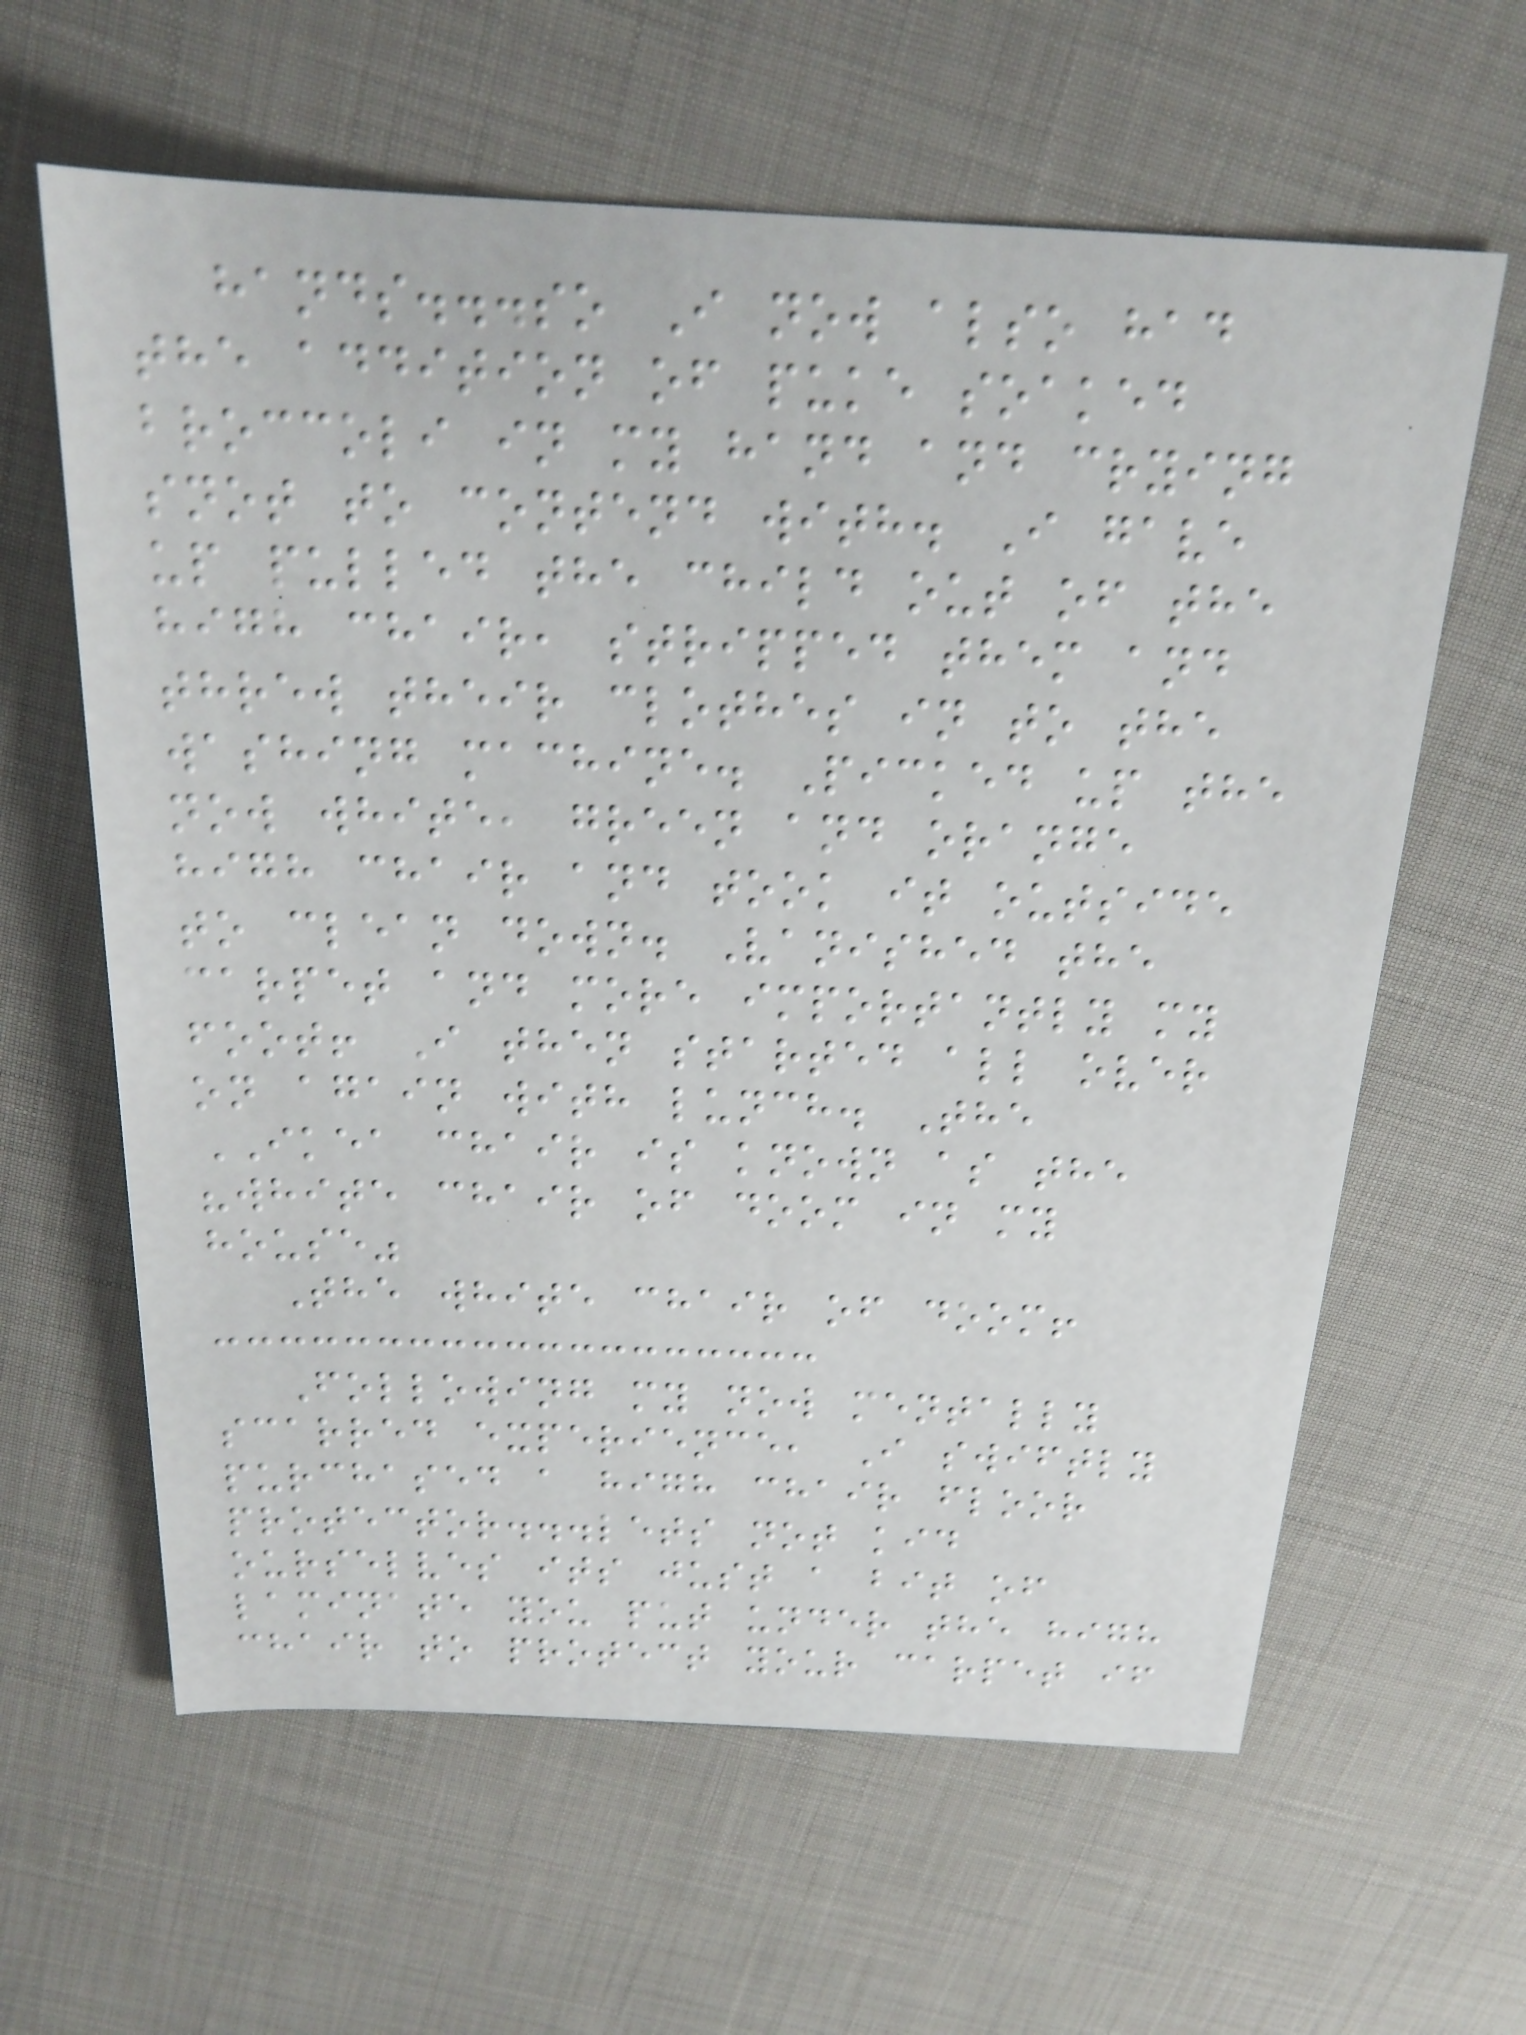hands...so I now also had
the addition of puke soaked
broccoli in my hand and crying
snot to contend with. I gave
up pulled the child out of the
high chair, stripped them and
threw their clothes in to the
washing machine. Picked up the
now white, green and orange
high chair and took it outside
to clean down. Vanished the
carpet and more importantly my
foot! I then started all over
on again with lunch. The
IKEA chair is known as the
"white chair of doom in my
house"
The white chair of doom!
Following my now mentally
scarred experience, I swiftly
purchased a high chair floor
protector...lets not kid
ourselves its just a bit of
laminate you put under the high
chair to protect your carpet if
